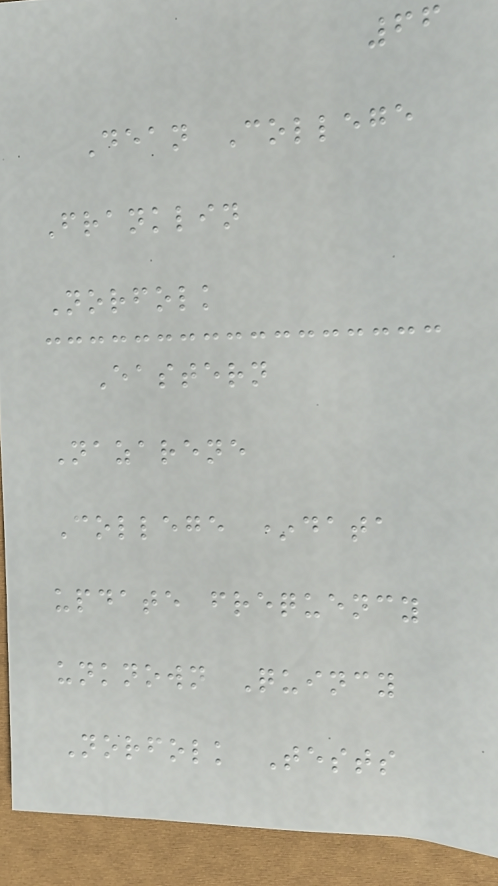66
Dean College
Franklin
Norfolk
Eastern
Nazarene
College *data
update frequency
unknown Quincy
Norfolk Tests
